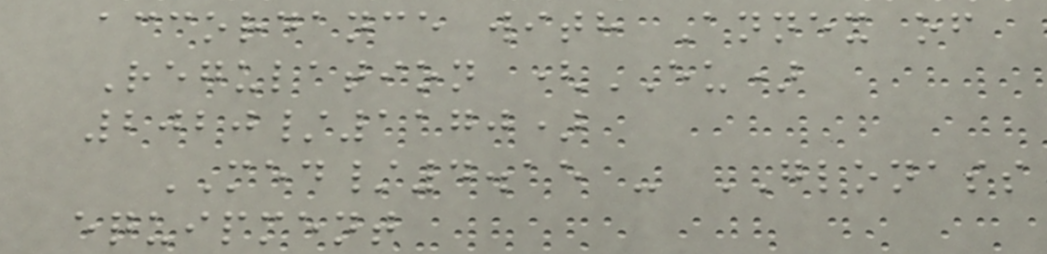accordance with Annex of
Regulation (EU)
2020/1170)
MED/4.15 - GLONASS
equipment
